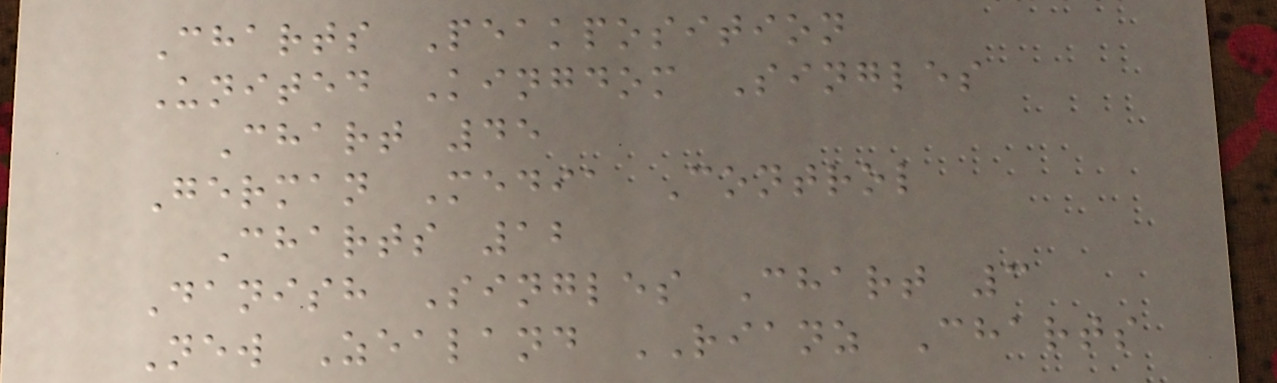Charts Peakposition
United Kingdom Singles
Chart 45
German Media Control
Charts 12
Danish Singles Chart 3
New Zealand RIANZ Charts
